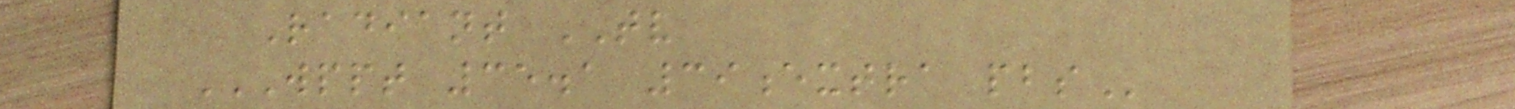Radiant TV
WPPT 35.1 39EXTRA PBS
